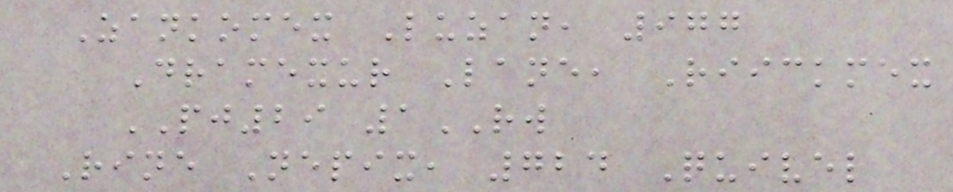Zankomex Luzan, 977
Dramexur Lane, Riickmex
PJ29 1RW
Rine Nepix, 724 Quivel
